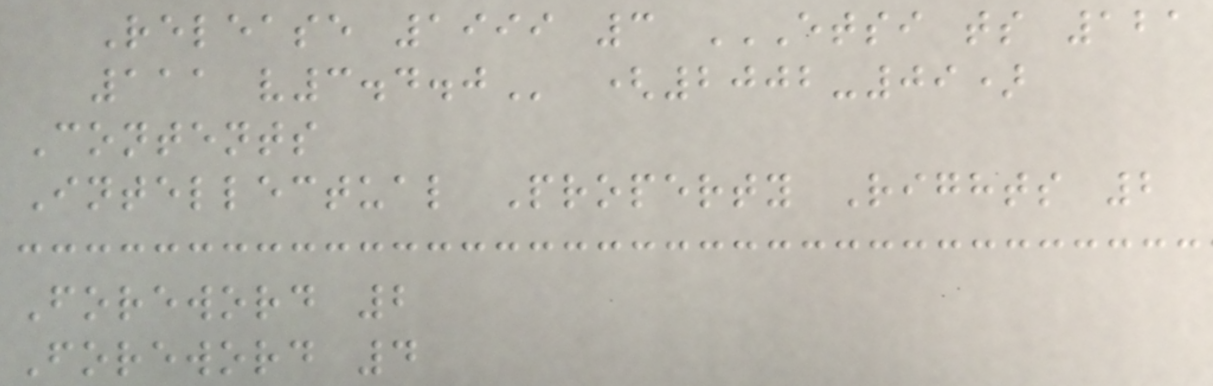Release 1999 3 ETSI TS 121
111 V3.4.0 (2002-09)
Contents
Intellectual Property Rights 2
Foreword 2
Foreword 4
